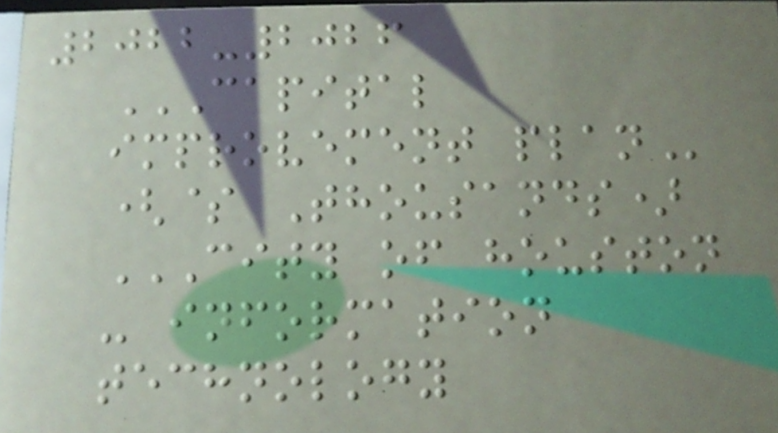2022-2026
CAPITAL
IMPROVEMENT PLAN
($ Thousands)
CITY OF HOUSTON
- INFORMATION
TECHNOLOGY
